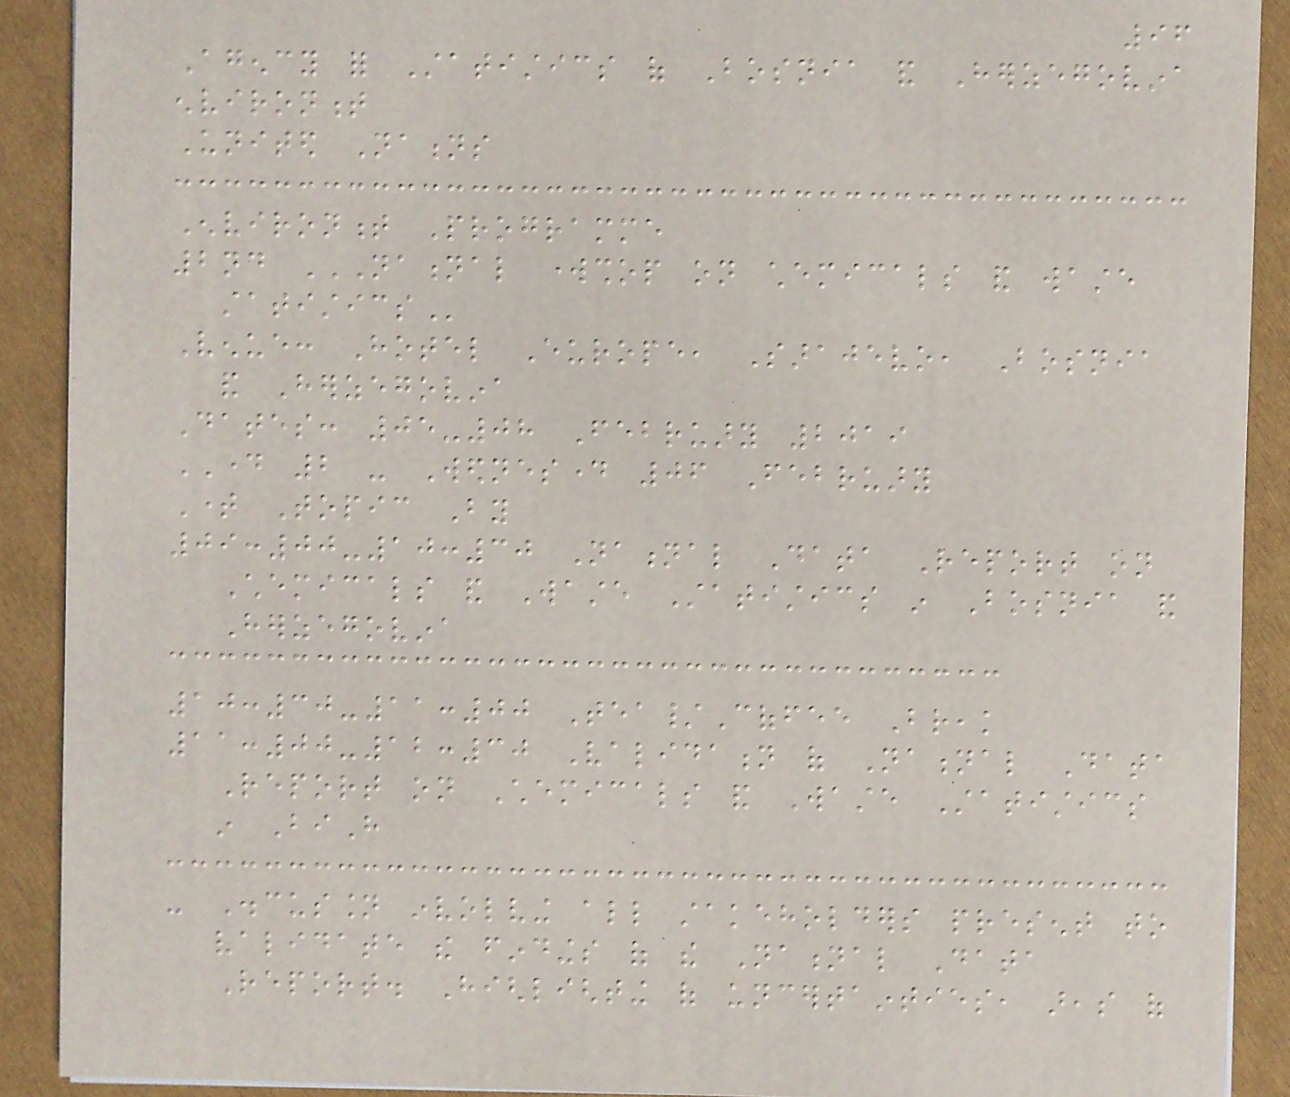96
Agency for Statistics of Bosnia and Herzegovina
environment
United Nations
Environment Programme
2nd NATIONAL WORKSHOP ON CHEMICALS AND WASTE
STATISTICS
Venue: Hotel Europe, Sarajevo, Bosnia
and Herzegovina
Dates: 05-08 February 2019
DAY 2 - Wednesday 06 February
Time Topic By
09:00-10:30 National Data Report on
Chemicals and Waste Statistics in Bosnia and
Herzegovina
10:30-11:00 Tea/Coffee Break
11:00-12:30 Validation of National Data
Report on Chemicals and Waste Statistics
in BiH
- Discussion involving all stakeholders present to
validate the findings of the National Data
Report. Highlighting of uncertainties, areas of
